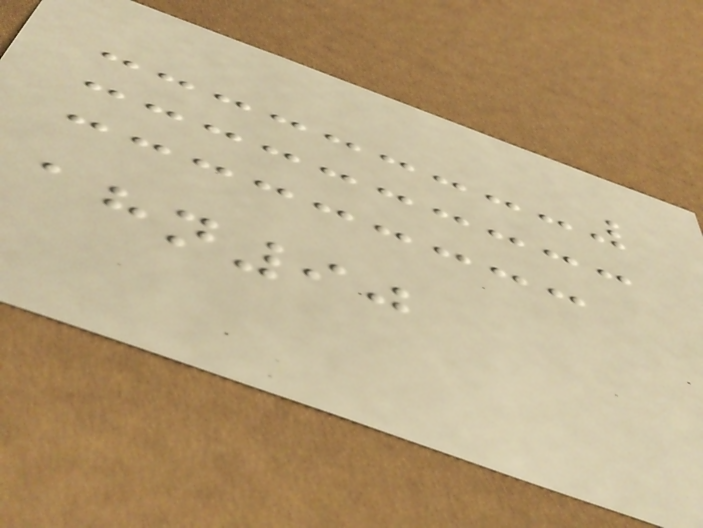ahn90
